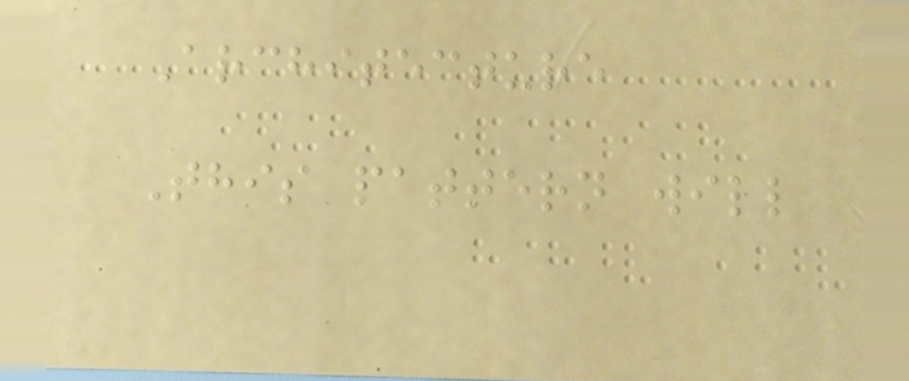Architecture
This pattern will
